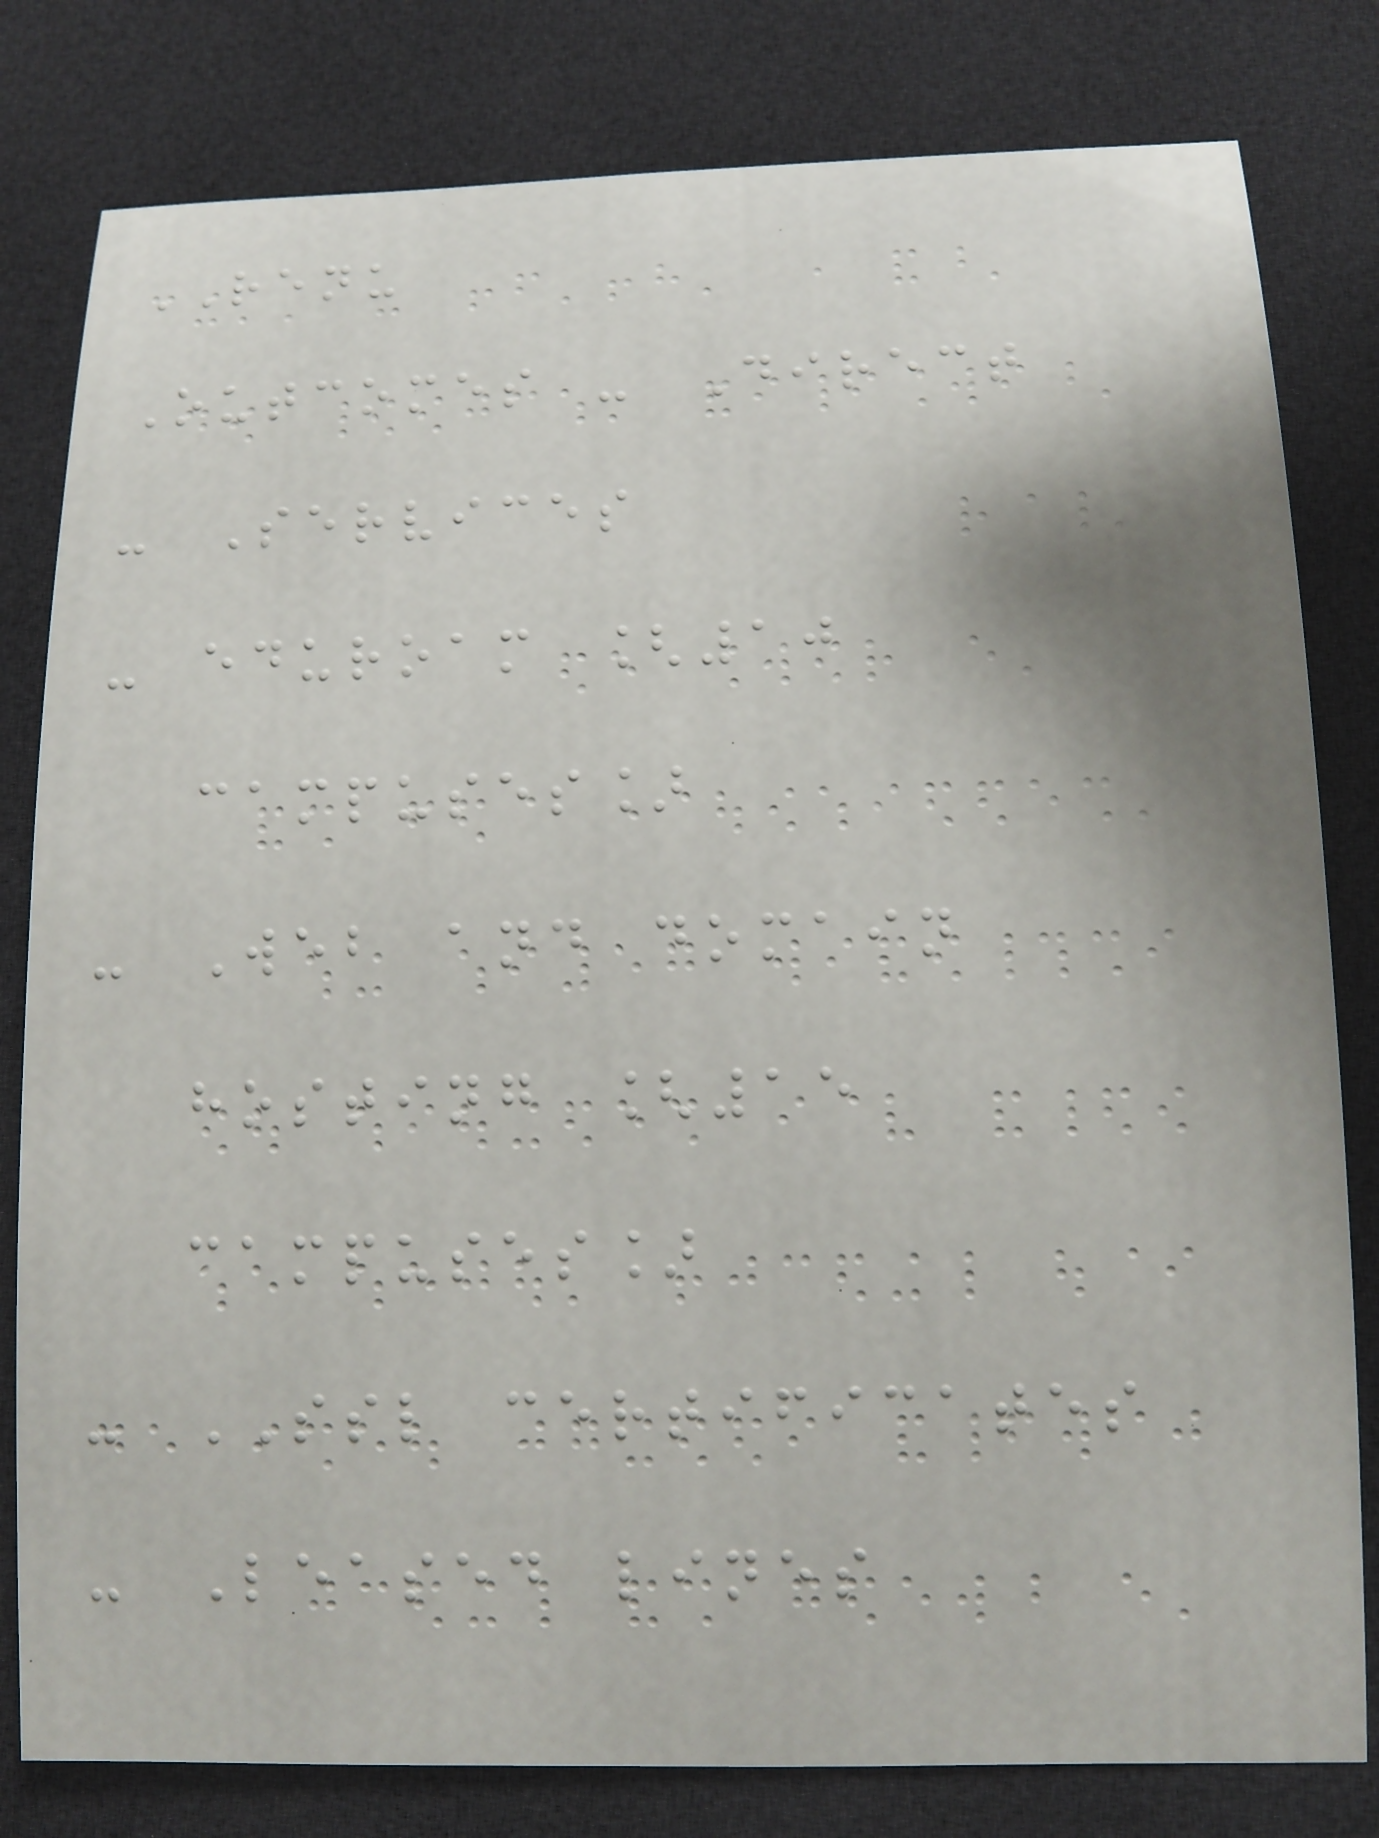RENU
Outcomes - Direct
- Services
- eduroam [10
campuses]
- Web and domain
hosting [15
campuses]
- SSL certificates
- Leased lines
